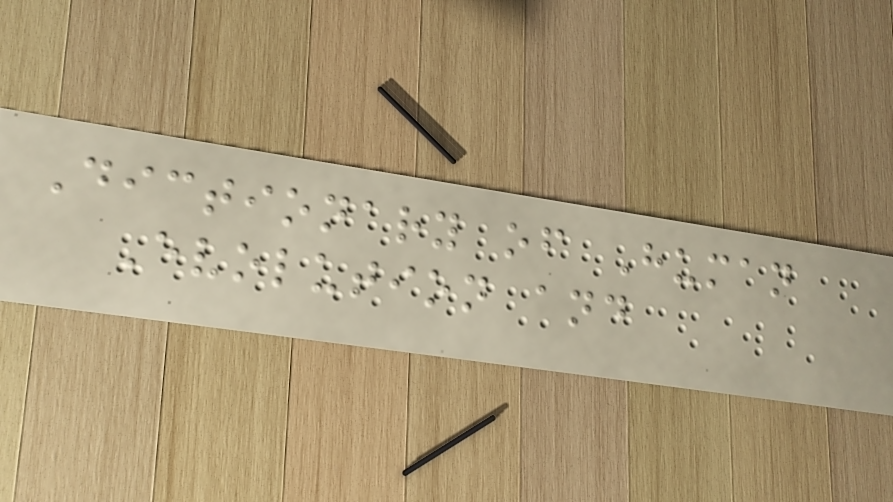Dictionary of Human
Evolution and
